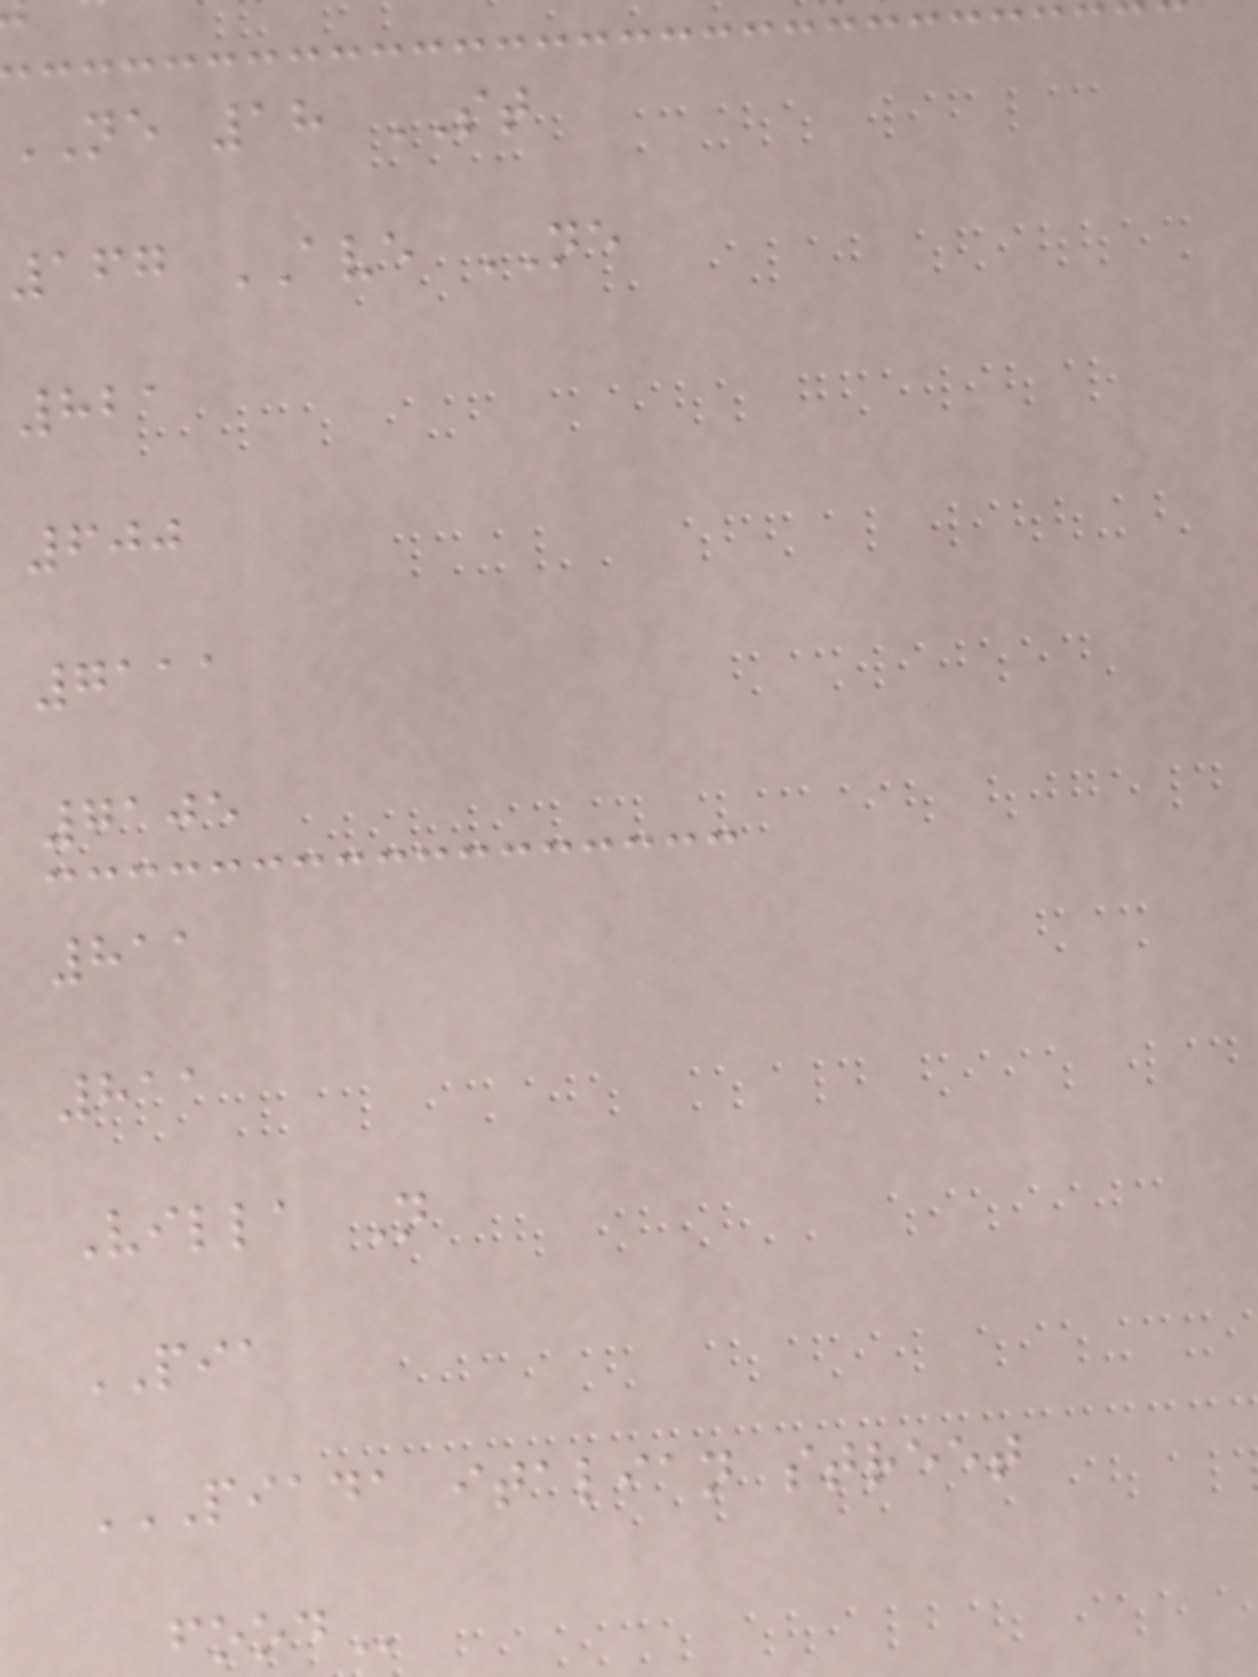NE 18 ST
167 AVE NE
821
600
7111
7105
811
811
Villa N
PIA
PIADA ITALIAN STREET
